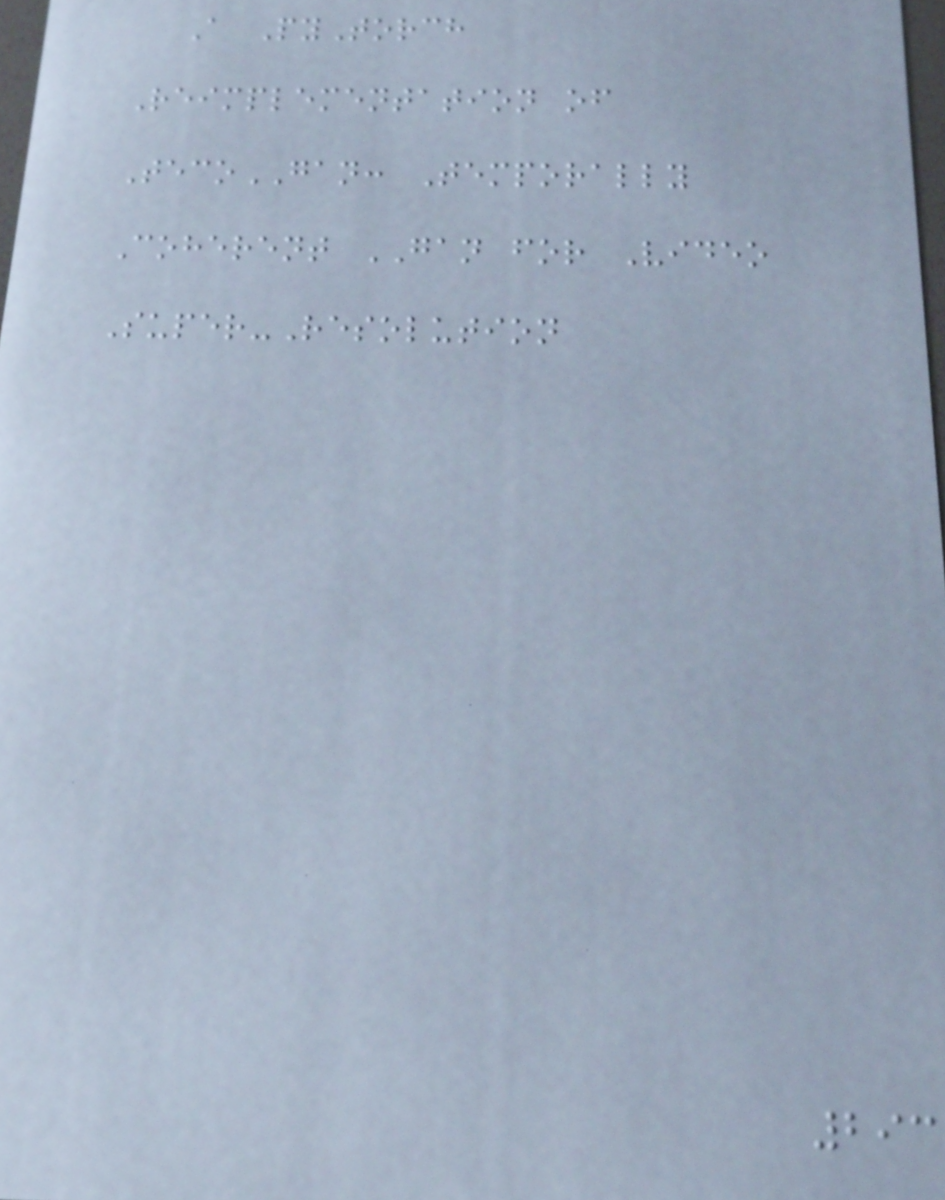A PyTorch
Reimplementation of
TecoGAN: Temporally
Coherent GAN for Video
Super-Resolution
293
